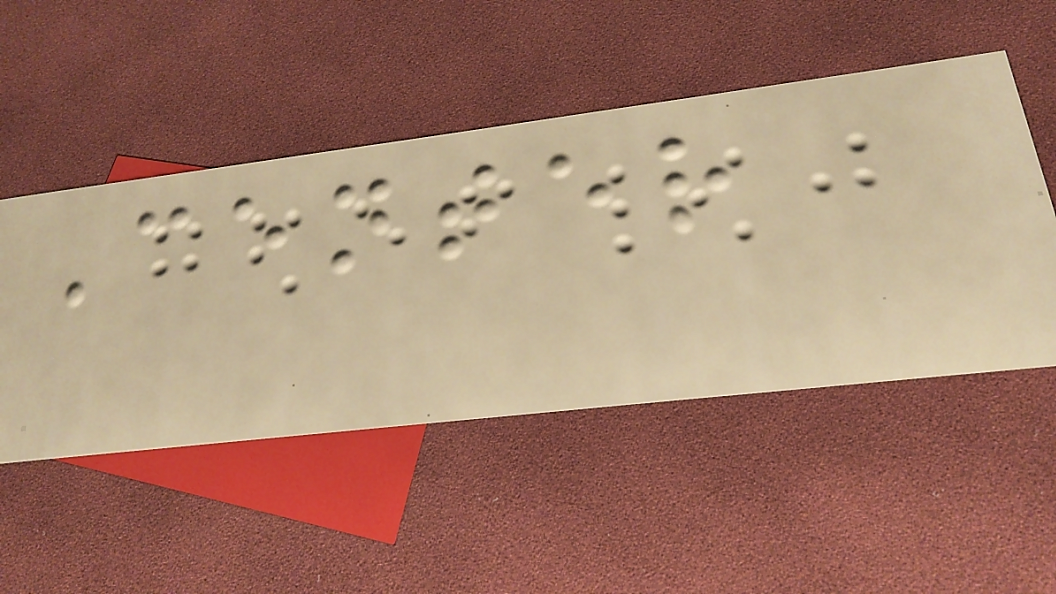Center
